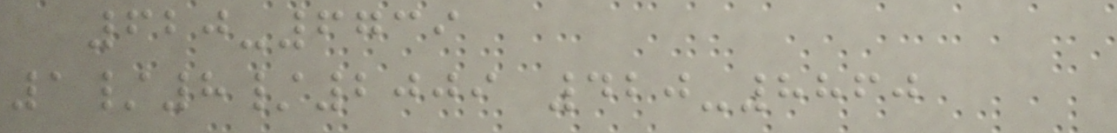620-6739
1/8/2009 420-8860
